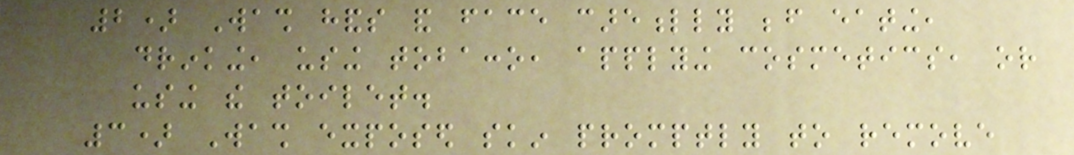2) Wash hands and face carefully before eating,
drinking, using tobacco, applying cosmetics, or
using the toilet.
3) Wash exposed skin promptly to remove
